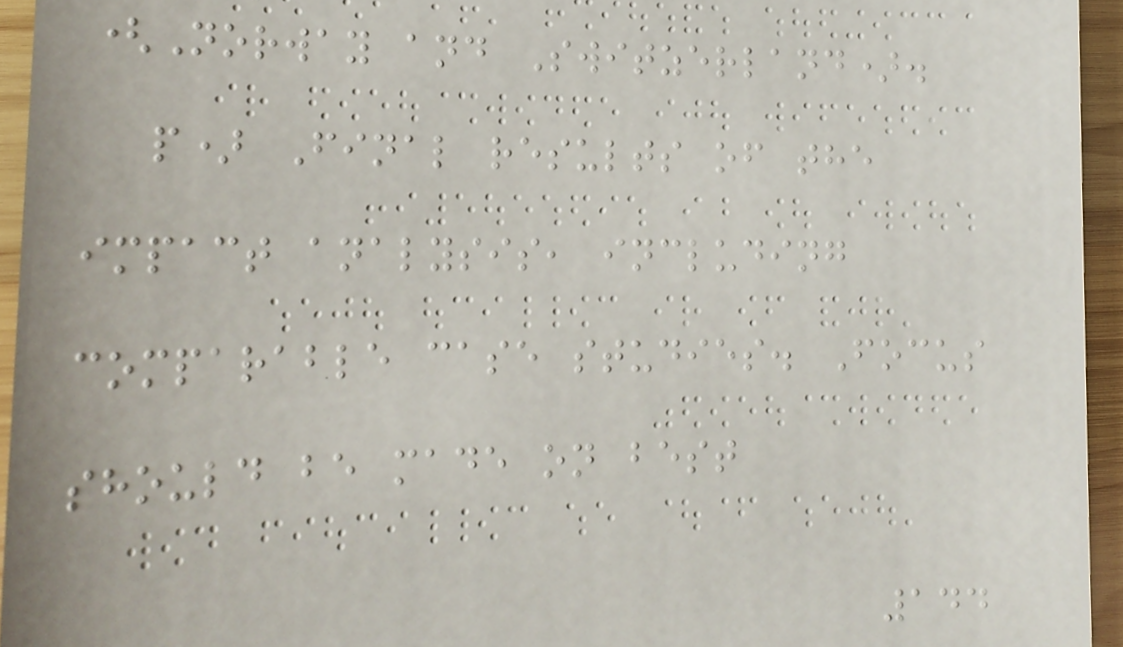(Norway and Switzerland).
p) Final results of the
impact analysis, including
comparable case studies. Focus
should be made on best
144
